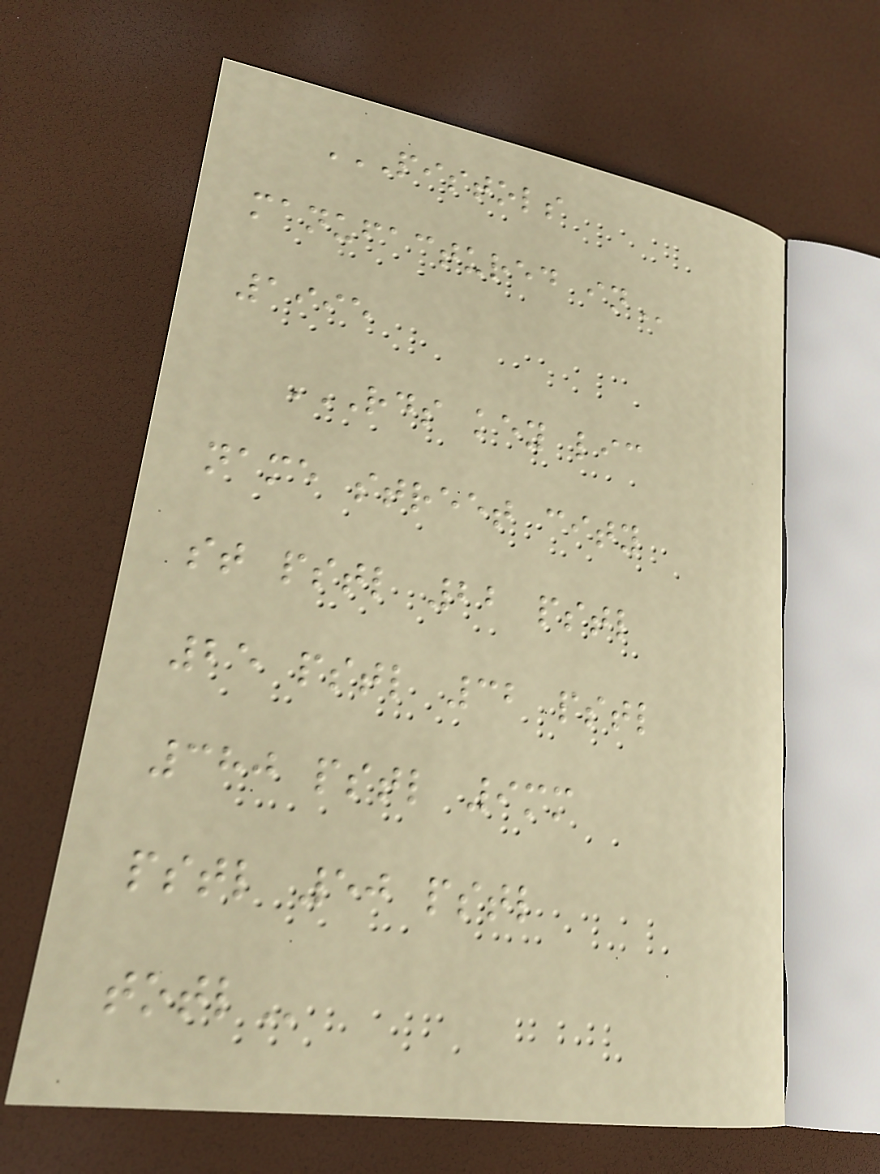PISTOLS
MANUFACTURED IN
1995
RDS KEY LIC
NAME STREET CITY
ST PSTL 22 PSTL
25 PSTL 32 PSTL
380 PSTL 9MM
PSTL 50 PSTL
TOTL
